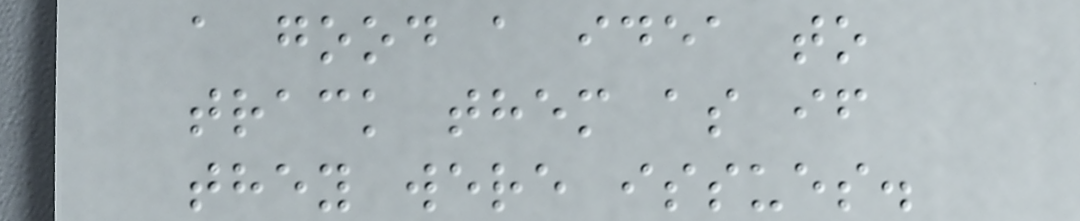a good a idea to
track them as if
they were issues.
